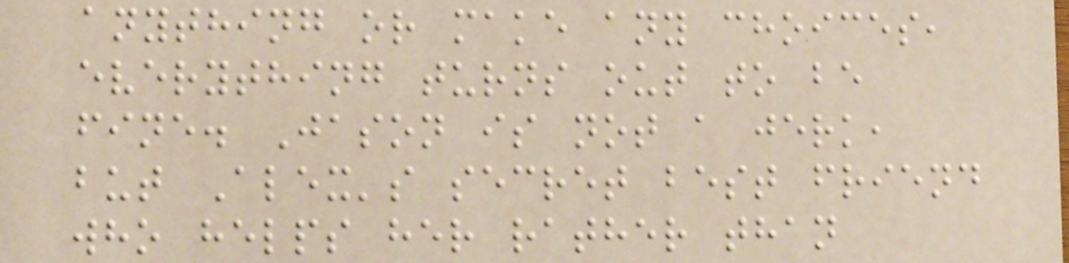anything or make any choices,
everything turns out to be
fine. Jason is not a jerk,
but Alex's secret best friend
who helps her rather than
